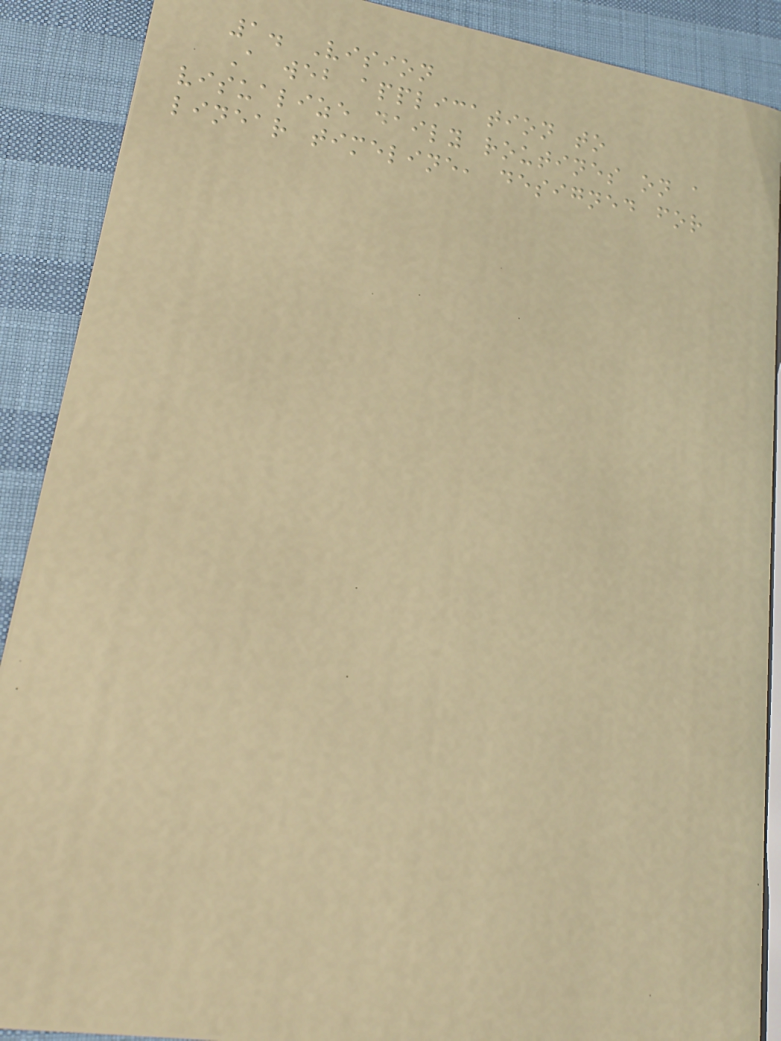1. Vision
A web application to
visualize daily routines on a
linear timeline, designed for
